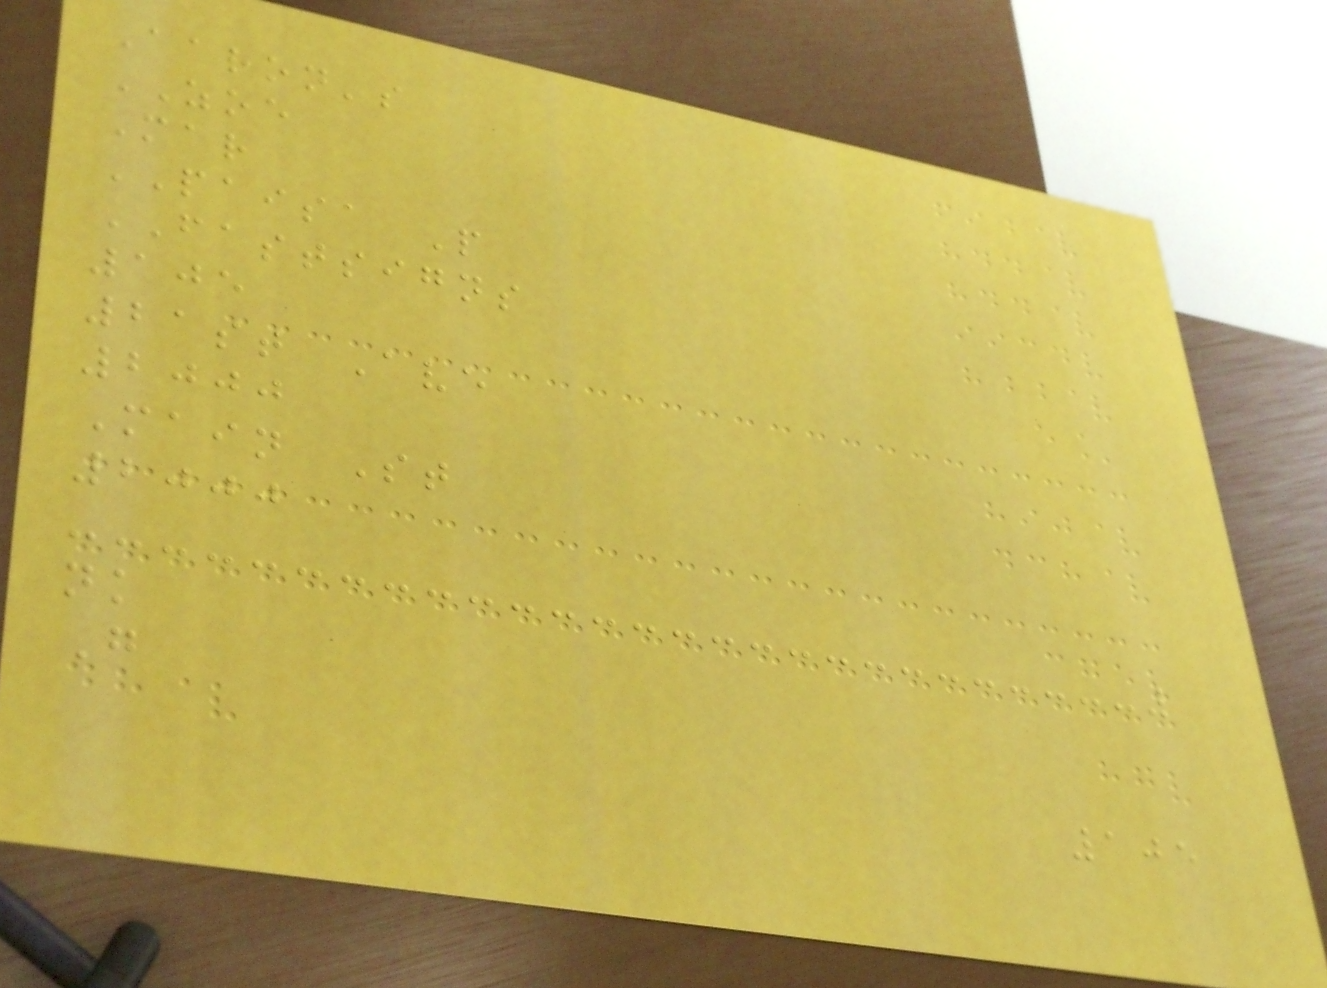Aaron's
ZOE
Mar
PAISA P
FASTSIGNS
105
21st Ave
2000
Main St
2000
nk
G
105
